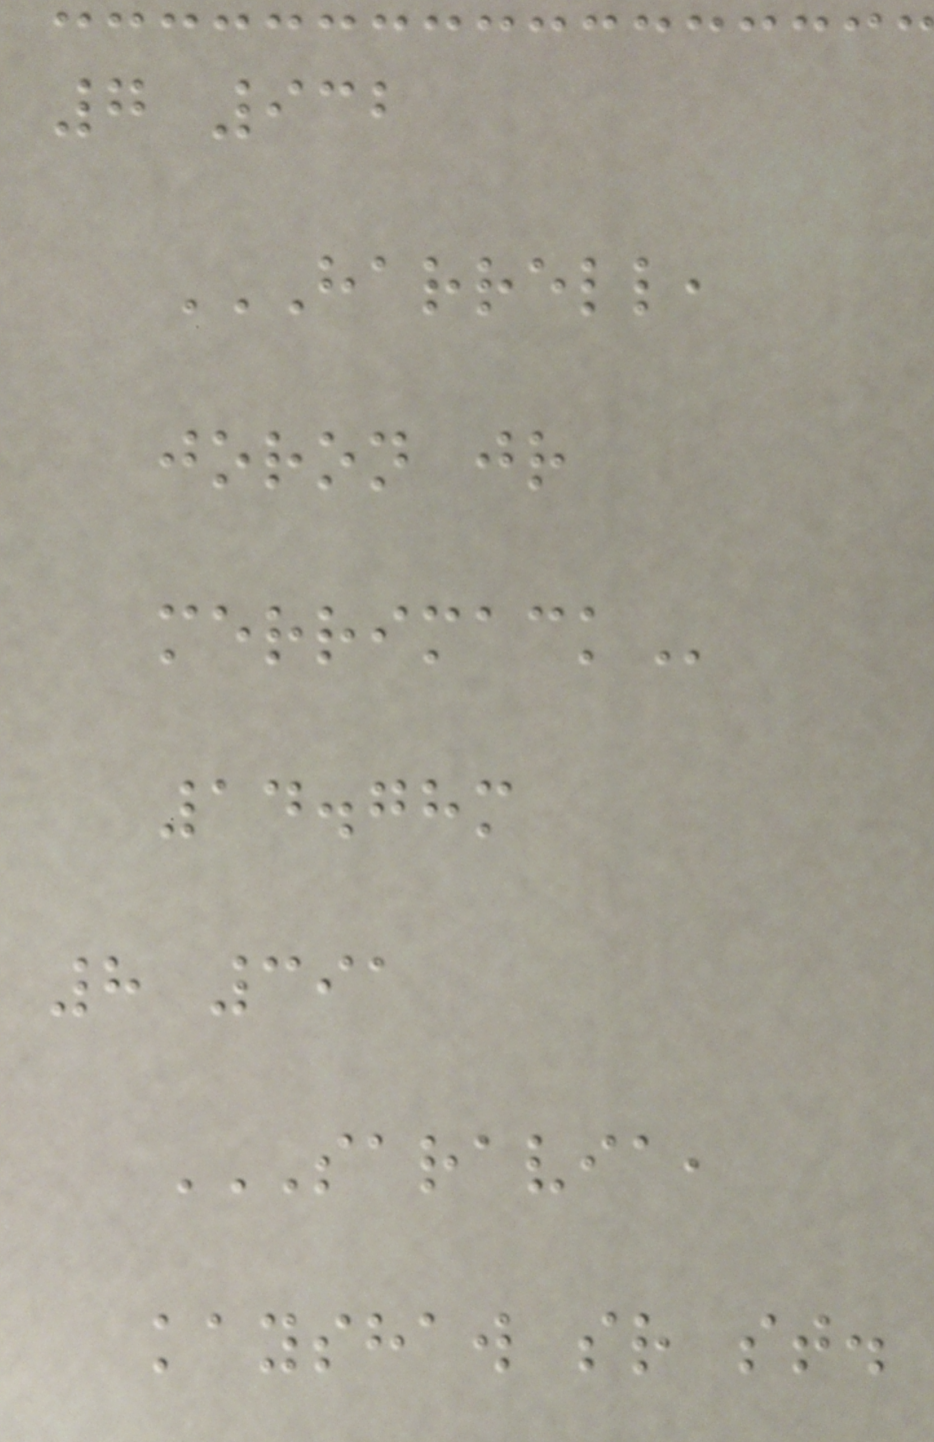7 932
HARRELL,
JORON JR
MERRIMACK
14.78m
8 391
SARAVIA,
KAYSHAW SR ST.
